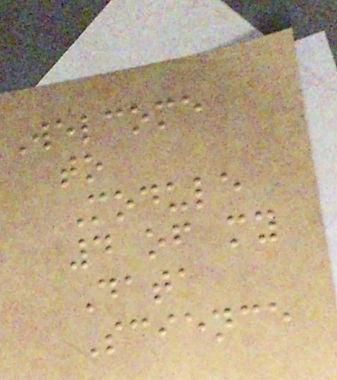Welcome
to
Module
4 of my
Data
Science
